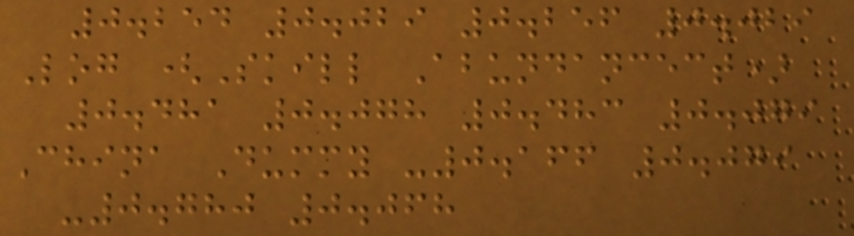0.254 0.029 0.256 0.029
Log (Skill Abundancect)
0.481 0.078 0.483 0.079
China Dummy -0.166 0.079
-0.780 0.068
